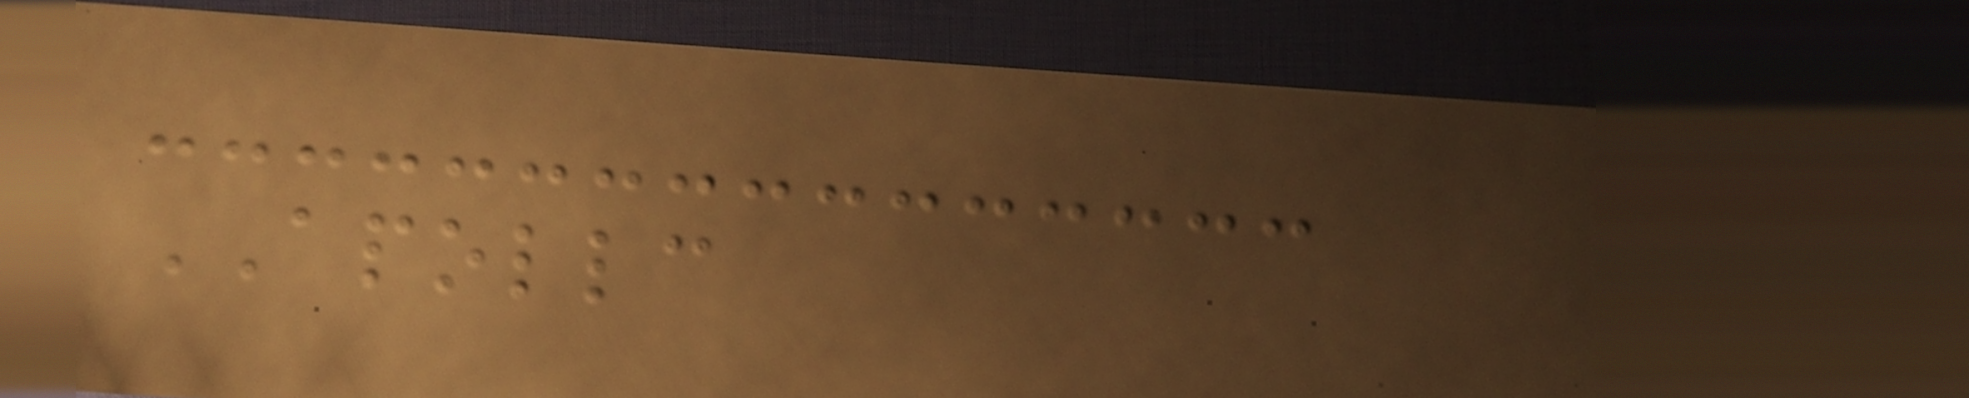APOLLC
